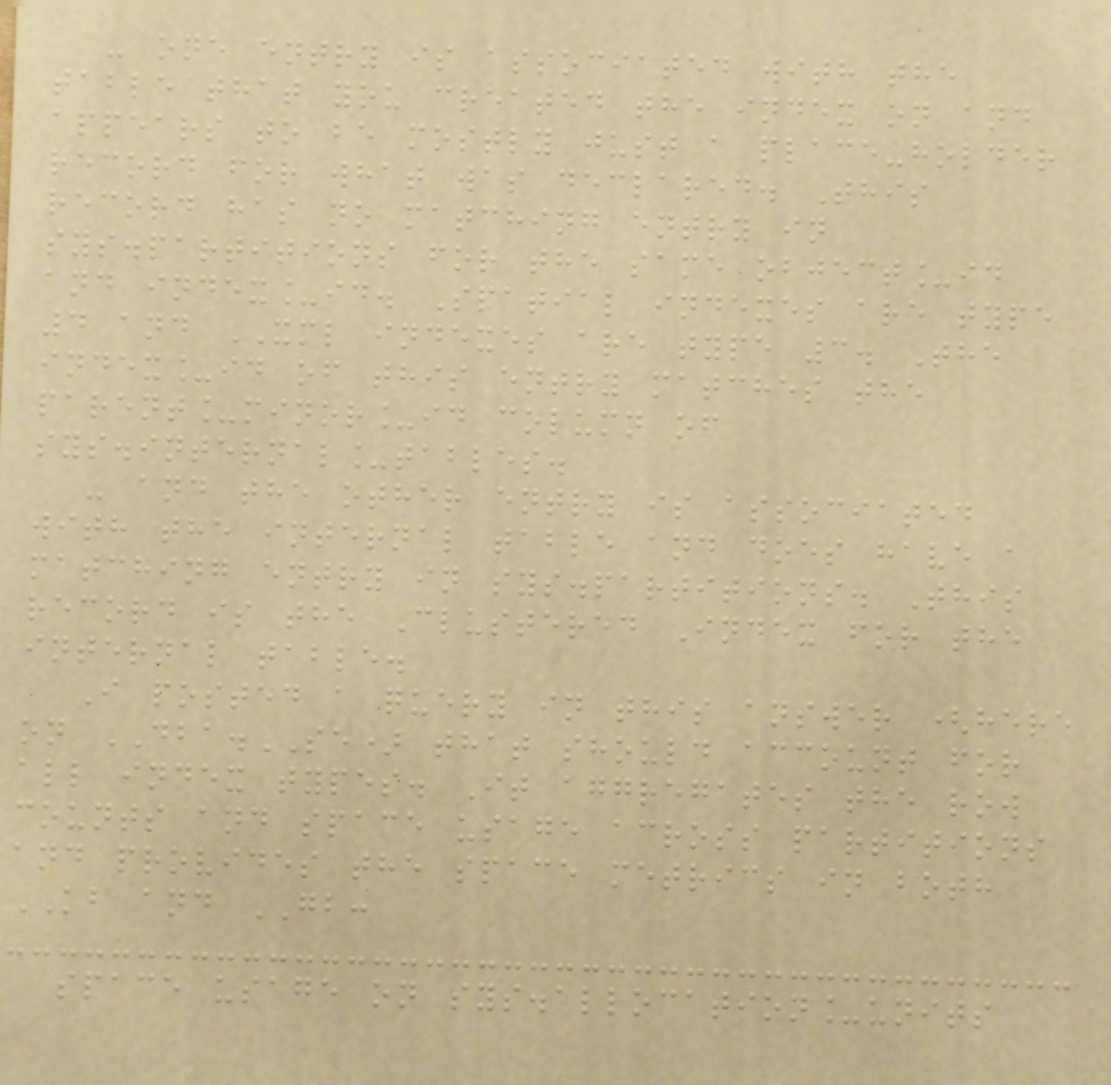- one entry is associated with the
table that you created the index on and
appears to be mostly just a place-holder
record for what was declared. This
record has no matching entry in
sys.partitions for the same object_id
and index_id. Spatial indexes are type
4 and XML indexes are type 3. The
index_id of this entry matches the
parent_minor_id column of
sys.internal_tables.
- and the other entry is associated
with the internal table and does have a
matching entry in sys.partitions. This
record is the Clustered Index for the
internal table.
I posted a query in this answer (here
on DBA.SE) that should account for
all index types. It aggregates the row
counts and space usage across partitions
and provides the space metrics in both
KB and GB:
space usage on sys.allocation_units
